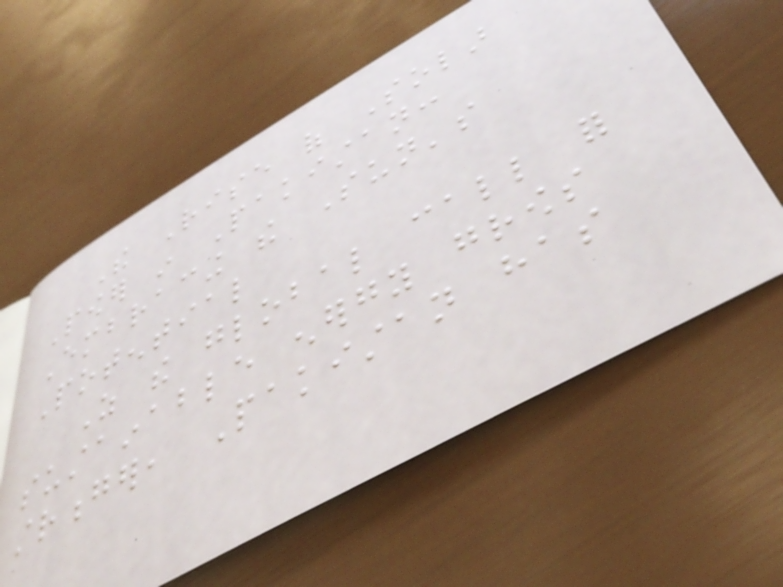The Rise of Solar
Power in Pakistan:
Embracing the Sun's
Potential
As the global call for
sustainable energy grows
stronger, Pakistan has
